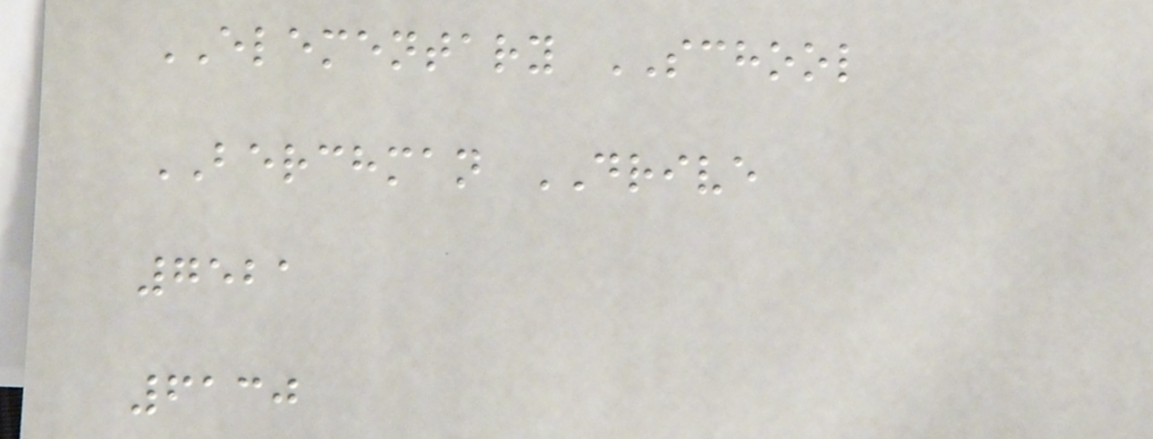ELEMENTARY SCHOOL
BERCHMAN DRIVE
7521
6130
